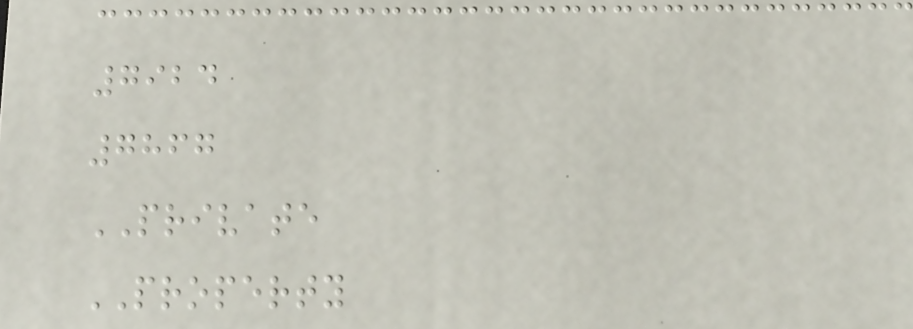7924
7867
PRIVATE
PROPERTY
